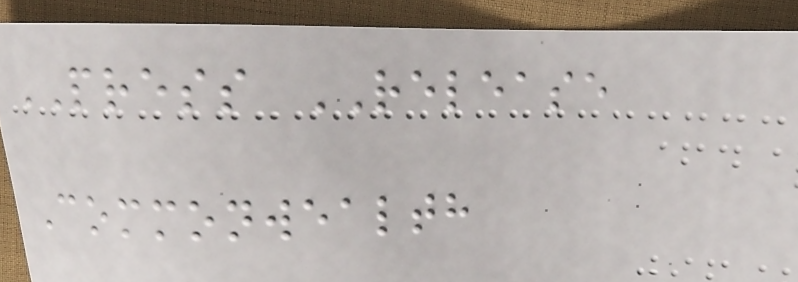PRESS RELEASE
Commonwealth
